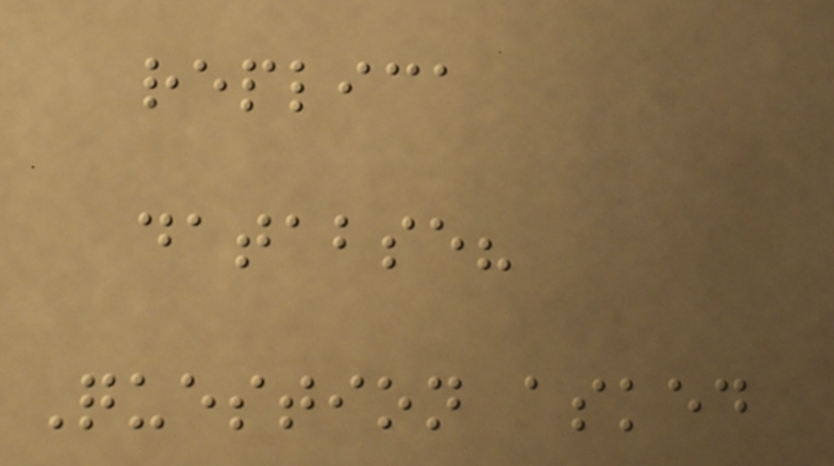replica
databse?
Question asked
